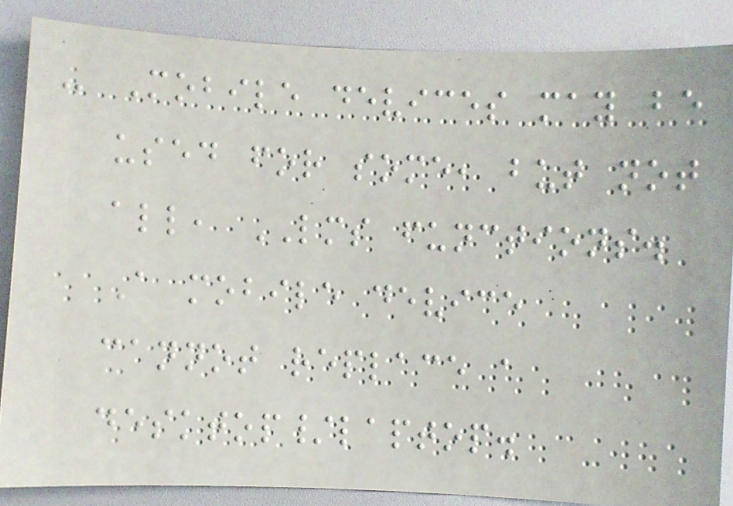- Mobile devices may be
used for some, but not
all, LMS functions.
A mobile device
cannot replace a
desktop/laptop.
